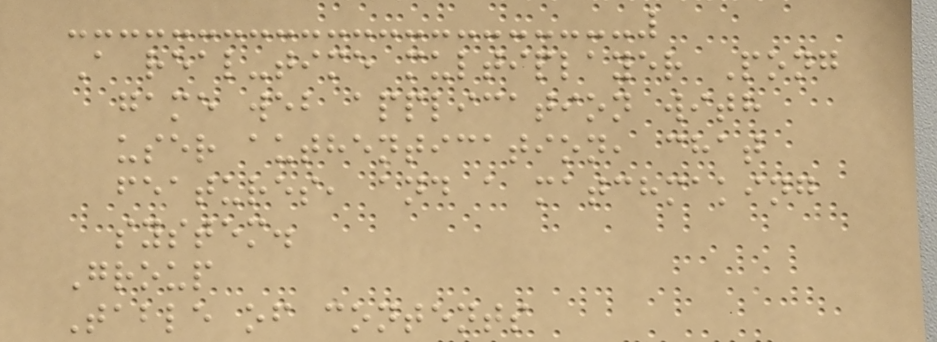A real-time multiplayer Pong
game web application with
user authentication, chat
features, and a matchmaking
system.
Group
Table of contents
